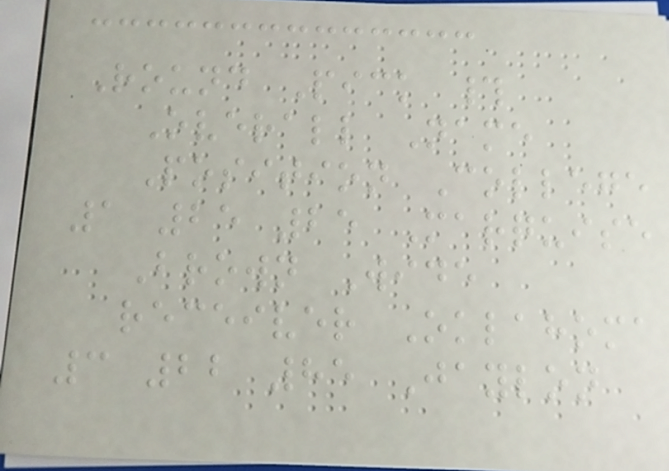Round Pick #
Overall Name
Position College
1 25 25 Marquise
Brown Wide
receiver Oklahoma
3 22 85 Jaylon
